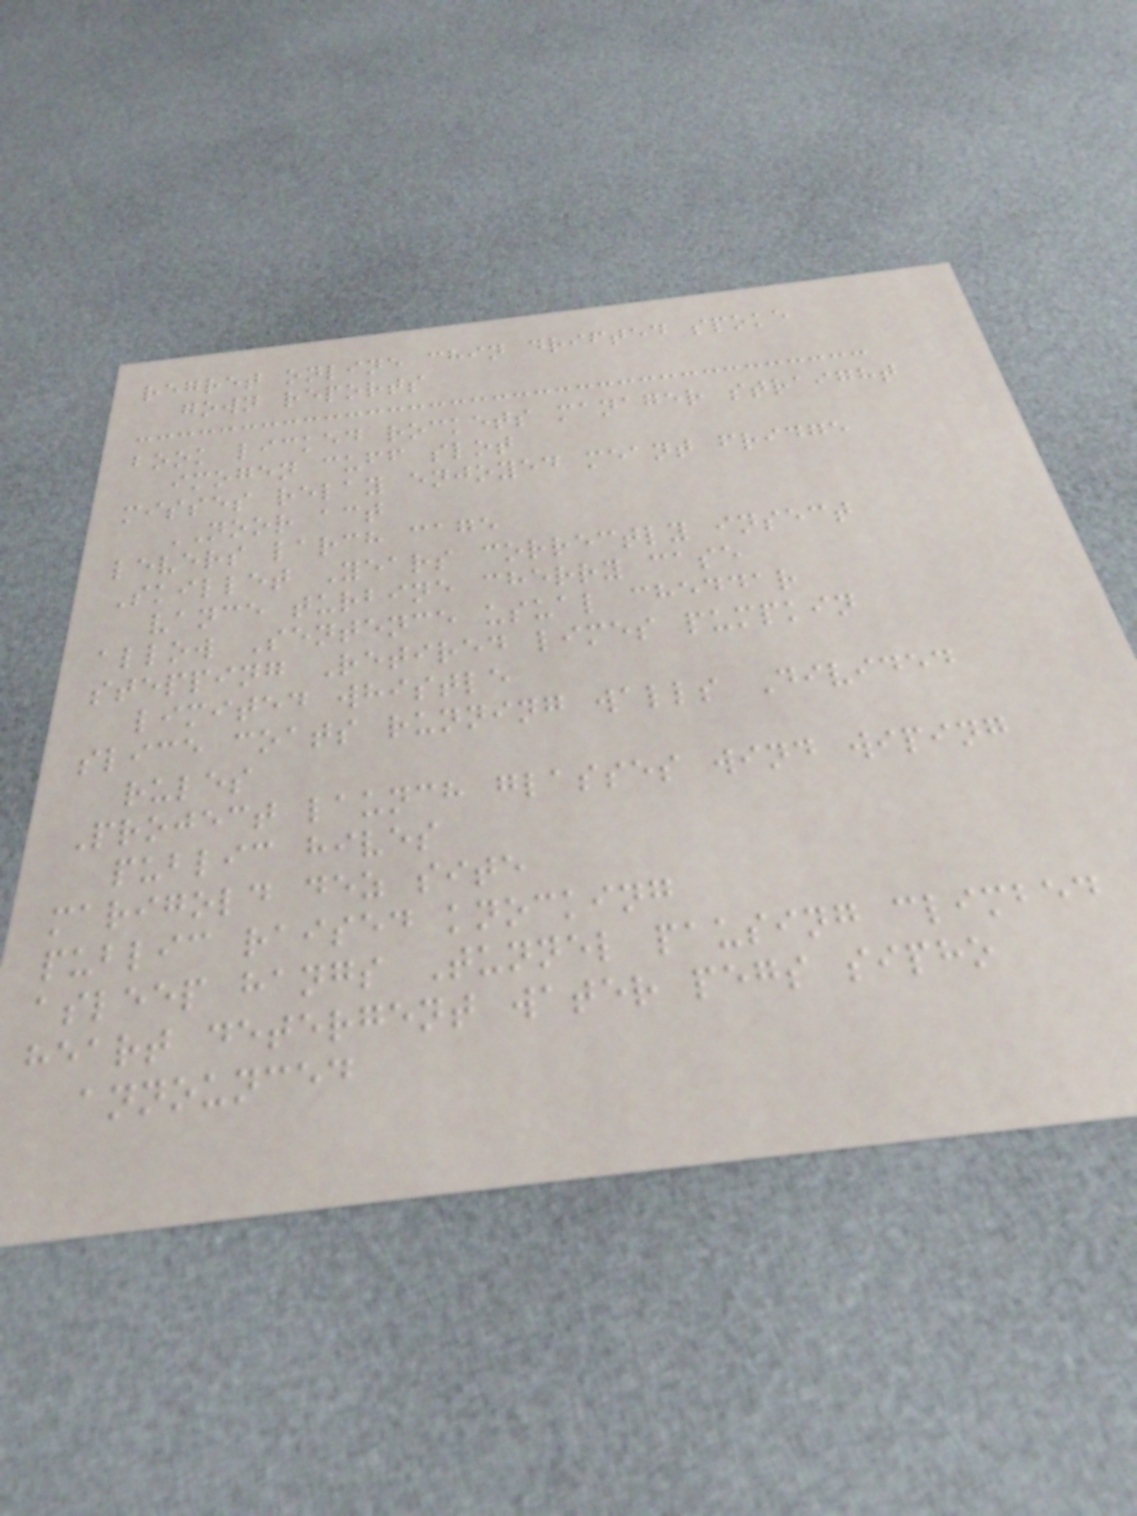regret online chin drifted spoke
gown reports
book licked rockets manager straight
imogen cuff slot
misses relay enjoyed meant fridge
NOOR act
levers larch cage
Skillet Years correctly insect
vance turbine cherry case
allow Sentence usual cheddar
stepping Retired limes pumpkin
limited whistle
slice coats running walls Divided
rules
Project launch glasses wind wiping
public hives
marigold dez site
public raised knocking
asleep hangs Tunnel pausing climbed
heart detergent water pegs sipho
announced
